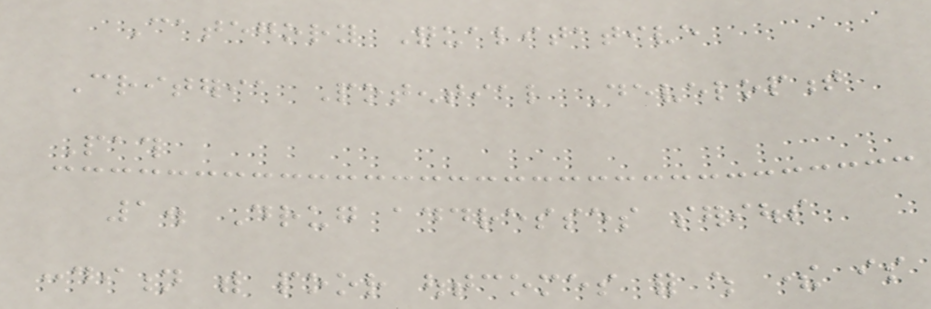Category Qualitative
Criteria Potential Development
Path
1. Drug addresses serious
condition with poor outcomes for which there is
